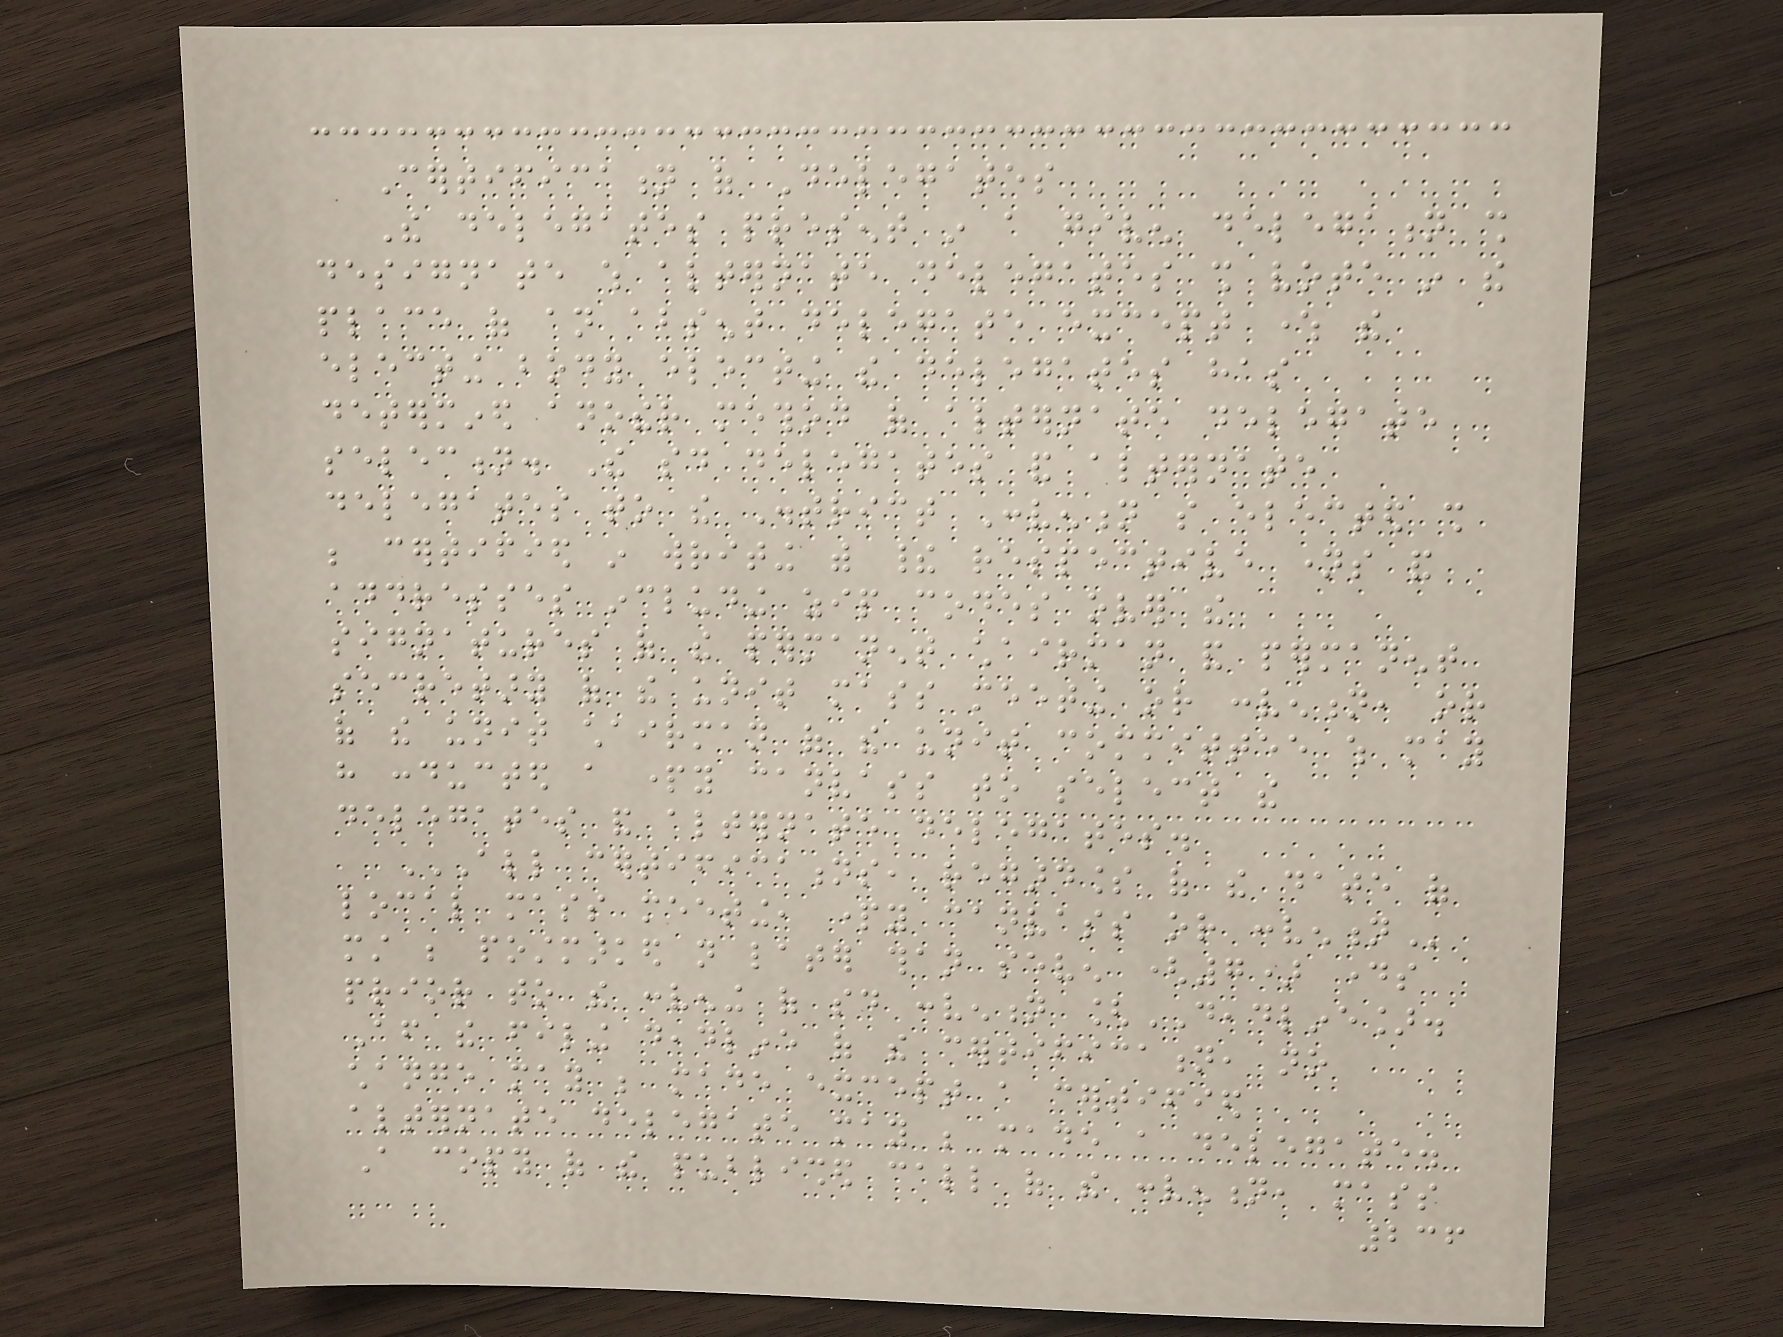Certification of Delegates
The delegates present in a given delegation shall
designate which alternate delegates shall vote in the
place of an absent delegate except where the
electing body electing the delegates has
determined another method of alternate delegate
selection. The said delegates and alternate
delegates to the District Convention so elected shall
be certified in writing with their respective names and
addresses including zip codes over the
signatures of the permanent chairman and permanent
secretary of the unit mass meeting or convention, or
of the unit chairman of the unit committee which may
have conducted a party canvass to select the
delegates and alternate delegates.
ALL CERTIFICATIONS, REGARDLESS OF THE DATE OF
LOCAL MASS MEETING, PARTY CANVASS OR CONVENTION
must be postmarked not later than seven (7) days
prior to the convening of said convention [DEADLINE].
After the filing deadline of the certification, no
change may be made except a certified
alternate delegate may be made a delegate.
A copy of the published call of the convention, mass
236
